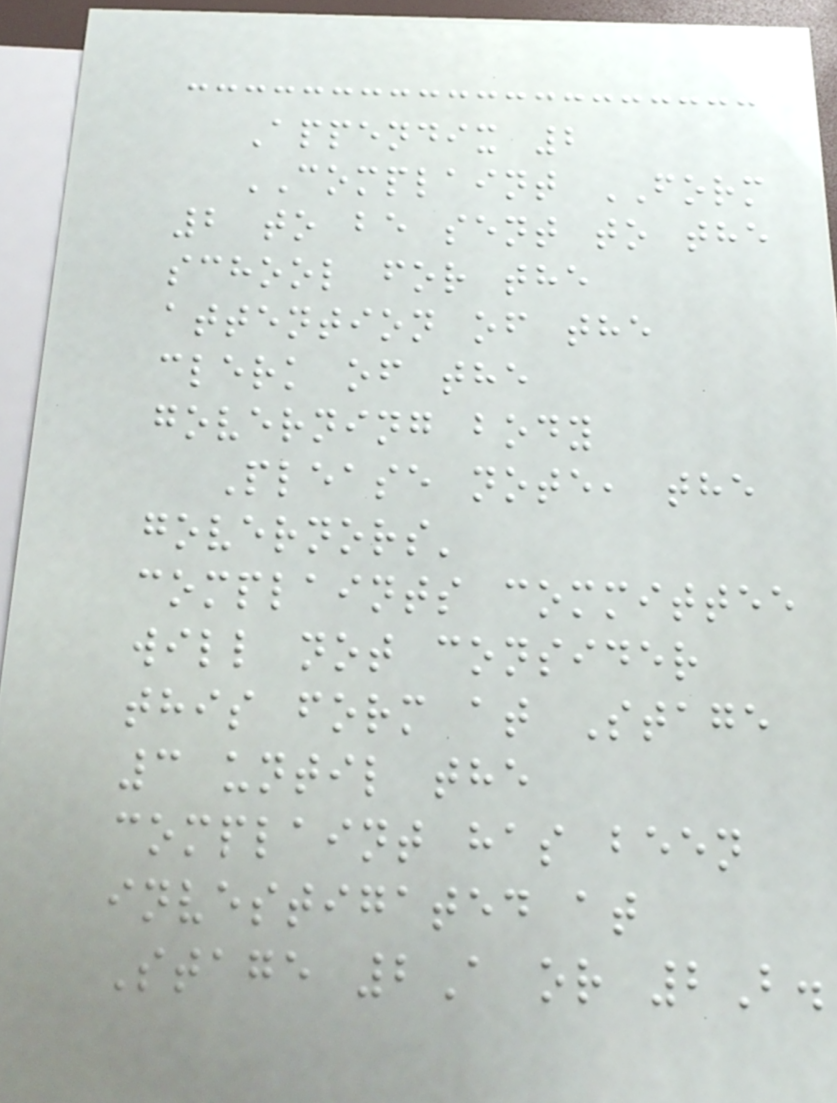Appendix 2
COMPLAINT FORM
2 to be sent to the
school for the
attention of the
clerk of the
governing body
Please note, the
governors'
complaints committee
will not consider
this form at Stage
3 until the
complaint has been
investigated at
Stage 2A or 2B.
